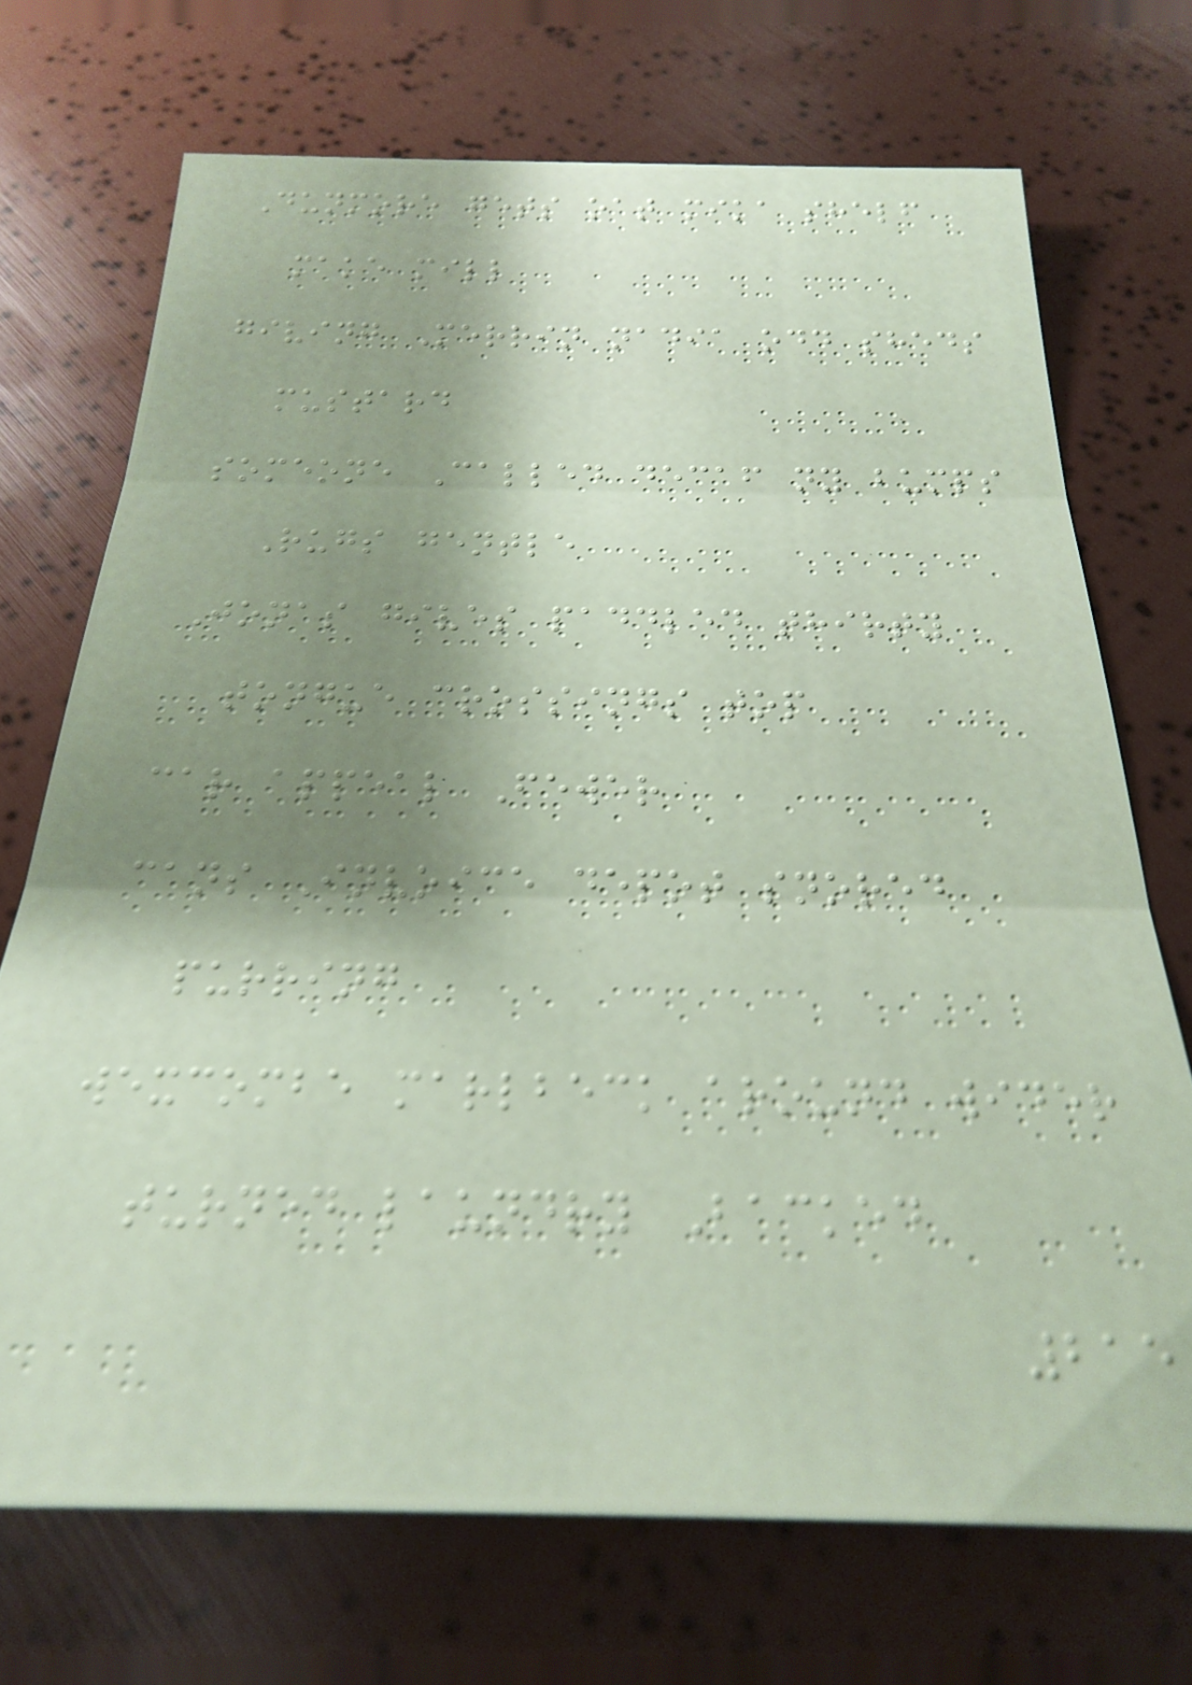Dunmore gets oat mika shelf
make mill
giving Merrin nadia odd sheds
mustard
someone Called decaf ny bumps
Rugs gentle
Jonas gives paddled thirty
tongue crossings top
car appeal Fewer
cans Invoice depot snored
purring
wexcombe marlbeck around wider
turned laundry Backed
215
